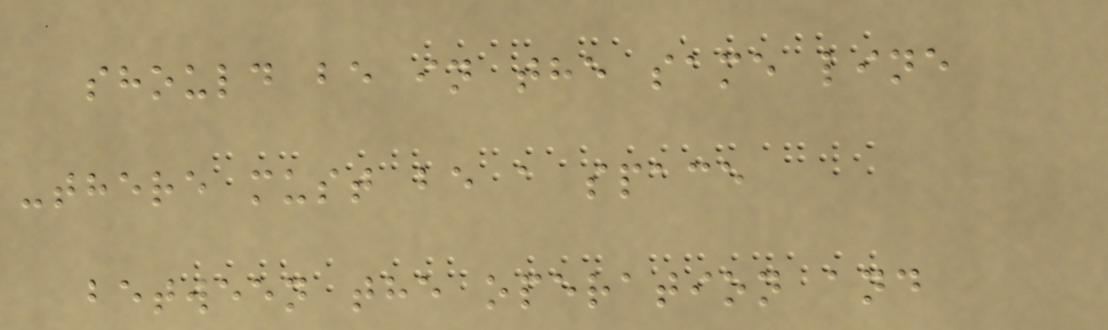should be in the same line
-there must be a space
between the operation and
